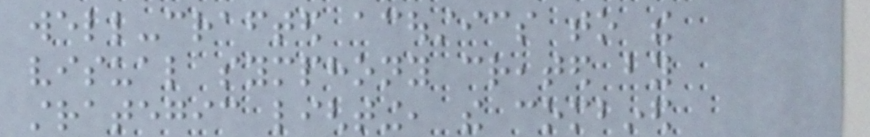well-crafted acoustics to the
visual symphony created by
strategic lighting, the combined
